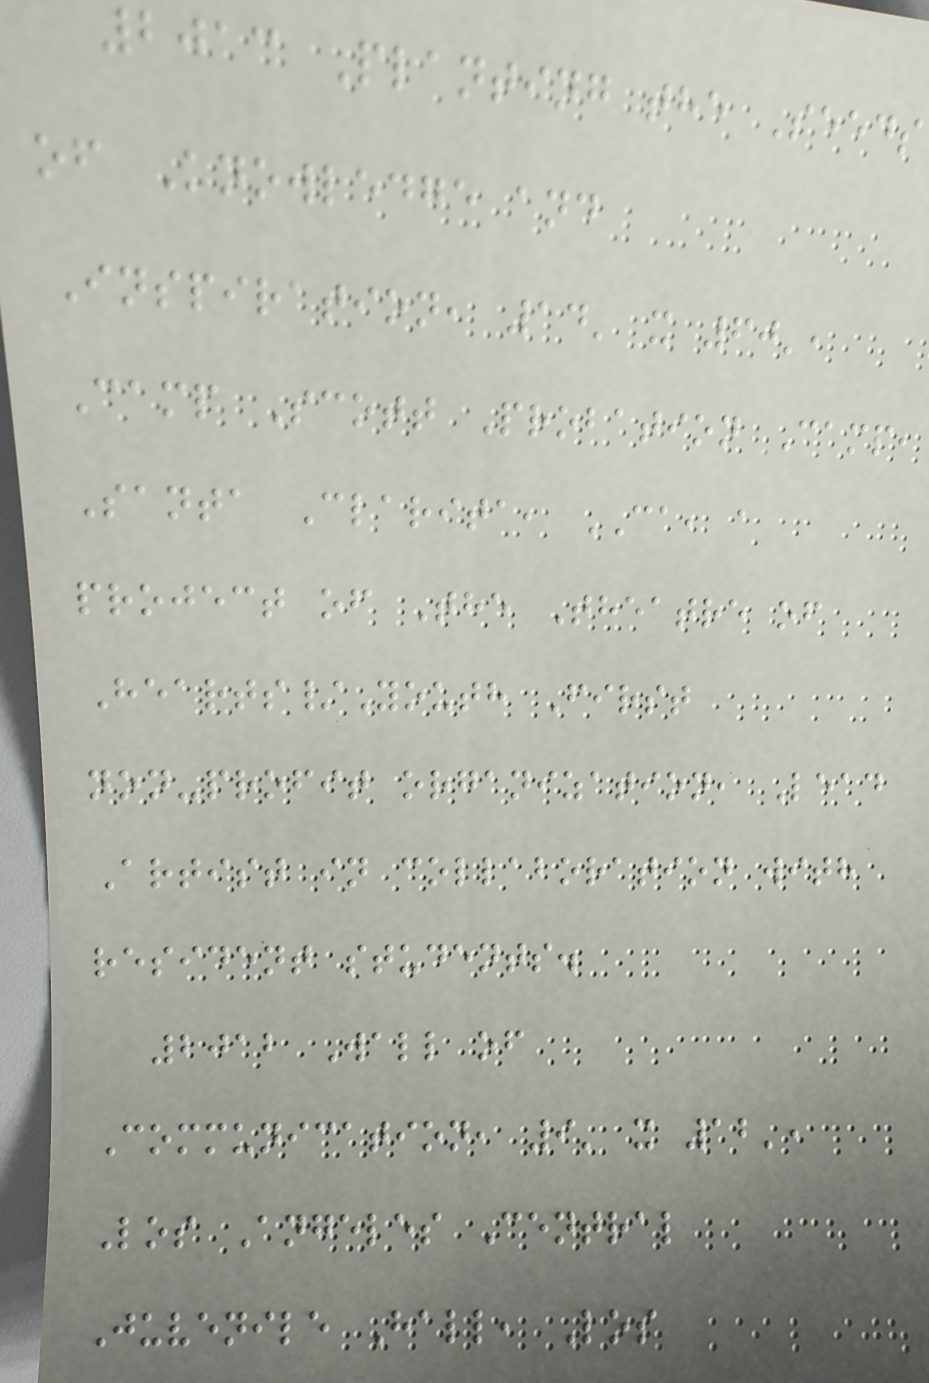2013 Planting the Seeds
of Knowledge and
Inspiration, 14' x 60',
Camp Scott Probation Camp,
Santa Clarita, CA, a
project of The Theatre of
Hearts/Youth First
non-profit organization, Lead
Artist in collaboration with
resident students.
2012 Wall of
Communication, 9' x 12',
Los Angeles Central
Juvenile Hall, Los
